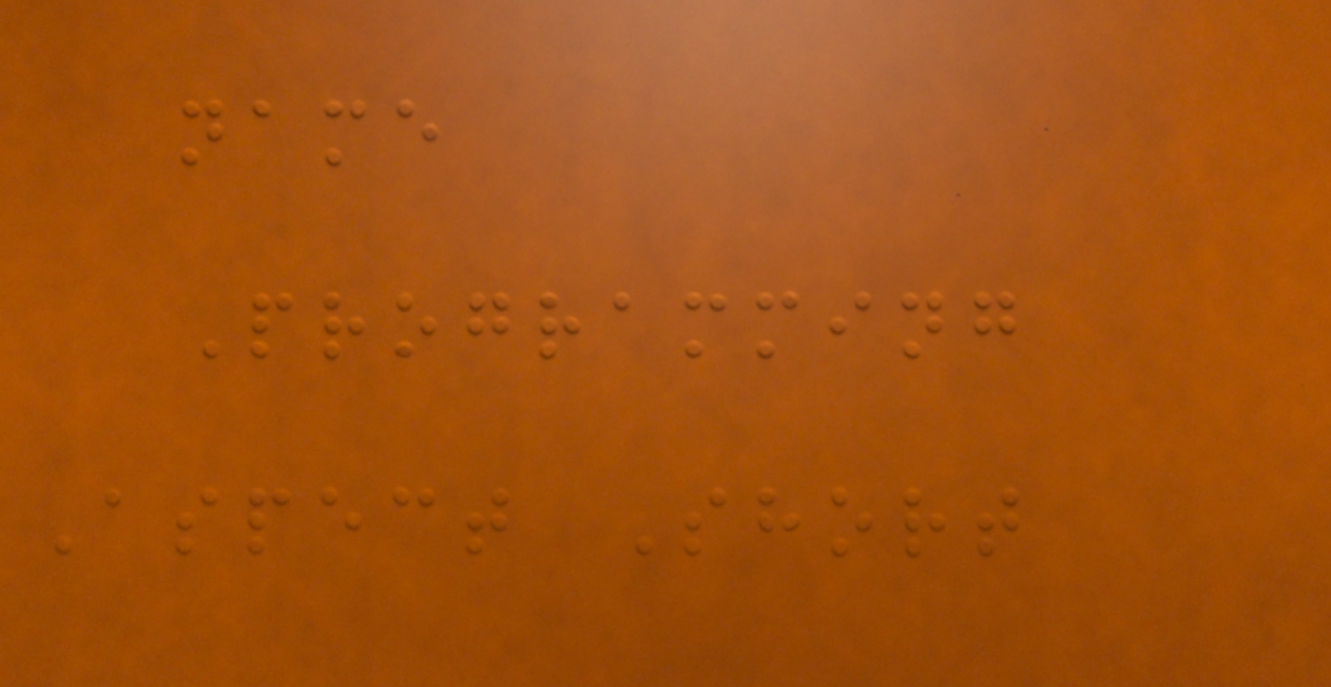name
Programming
Aspect Short
